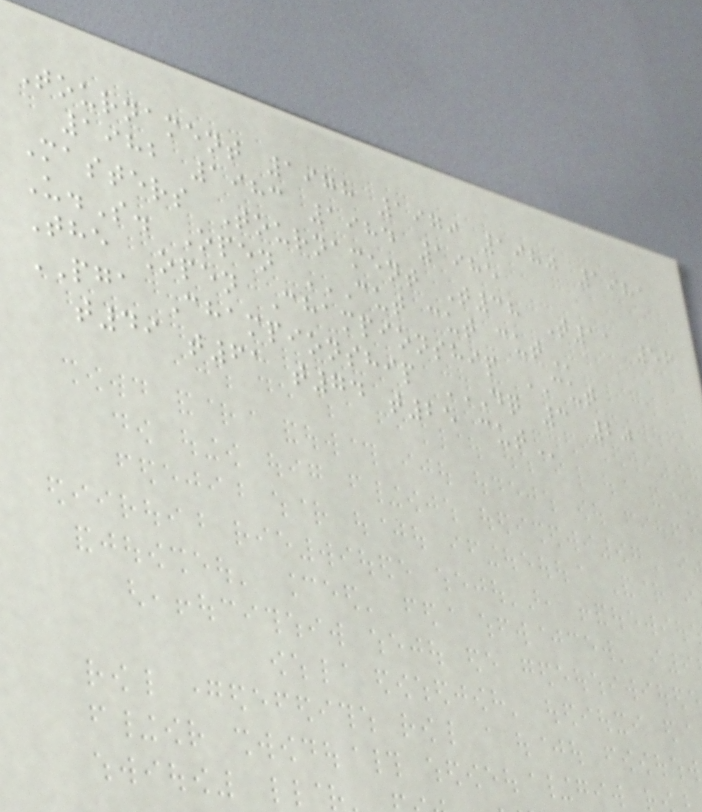Tournament 1978 1979 1980 1981
1982 1983 1984 1985
Masters Tournament T38 T11 56
U.S. Open CUT CUT CUT
The Open Championship CUT
PGA Championship DQ 3 20
T49 T61 T74 T25 CUT
